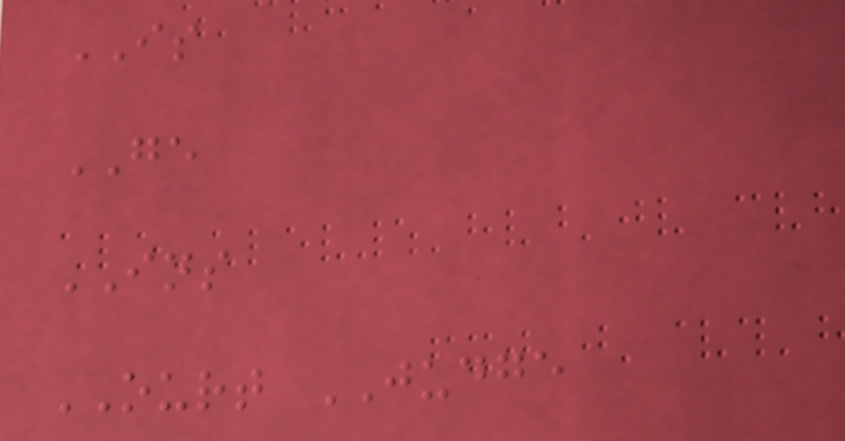IS
GE
INS
OURT JUDGE
